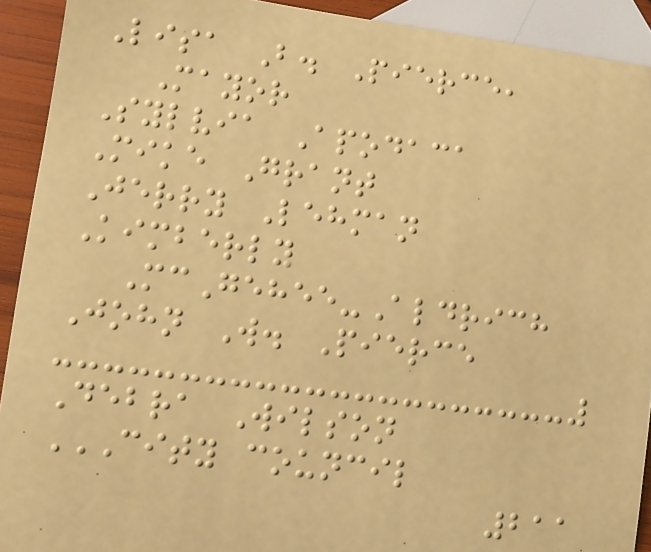Lisa B. Pierce,
Mayor
Sylvia Apodaca
Mike Grant
Jerry Lehman
Kimberly
McGehee-Aldrich
John W. Pierce
Debra Wilson
CITY COUNCIL
211
